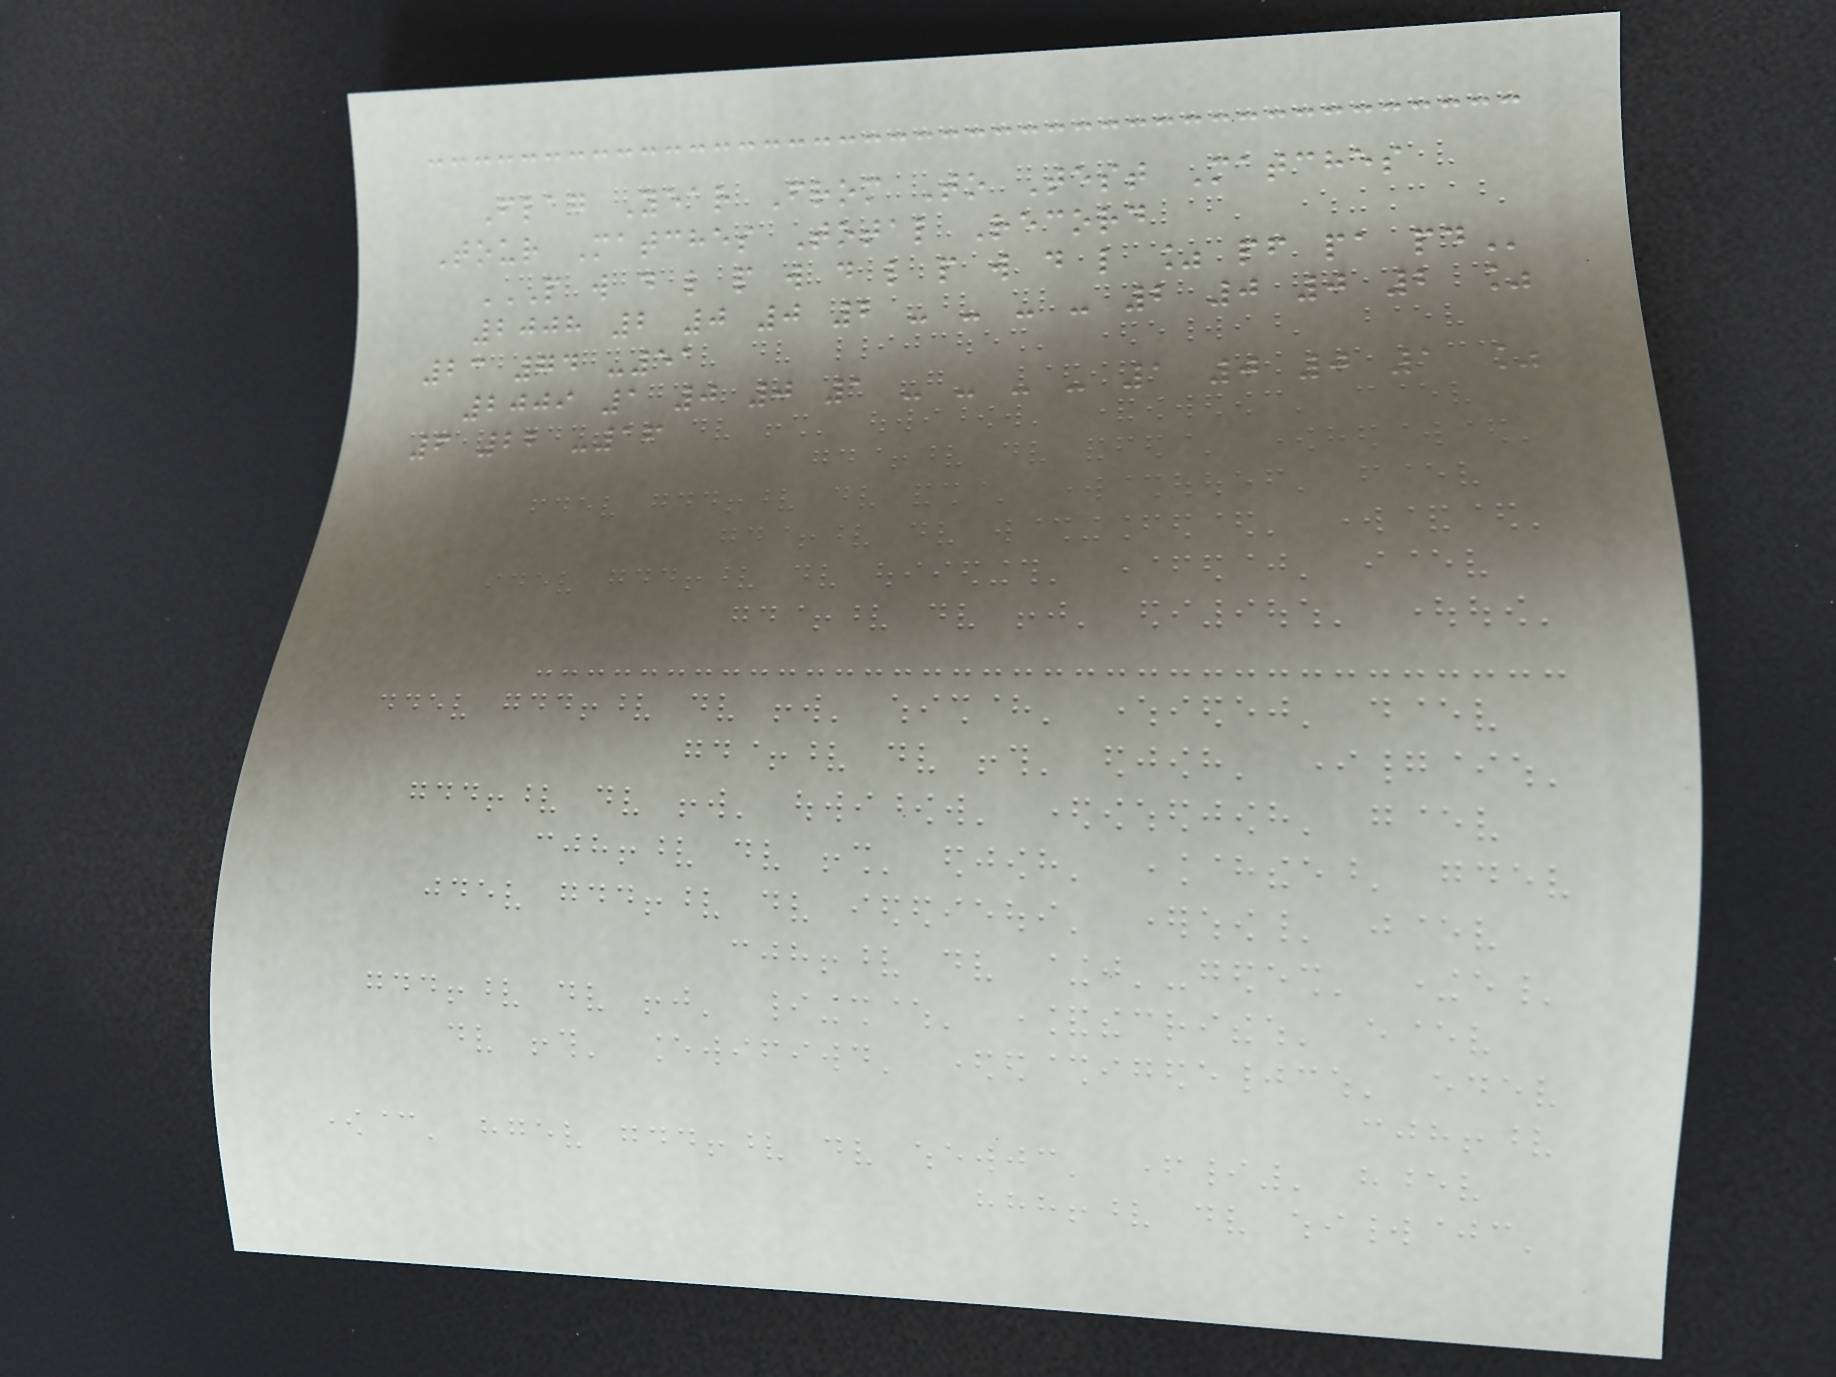Flag Year From To Test Matches
Tour Matches Total Record
P W D L P W D L P W D L % PF PA PD
2008 2 0 0 2 - - - - 2 0 0 2 %
23 74 -51
2009 1 0 0 1 - - - - 1 0 0 1 %
6 22 -16
